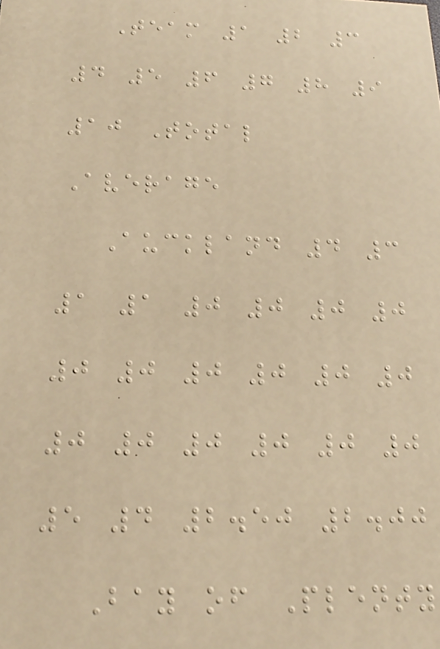Team 1 2 3
4 5 6 7 8 9
10 Total
Average
Auckland 4 3
1 1 0 0 0 0
0 0 0 0 0 0
0 0 0 0 0 0
5 4 2.50 2.00
Bay of Plenty
